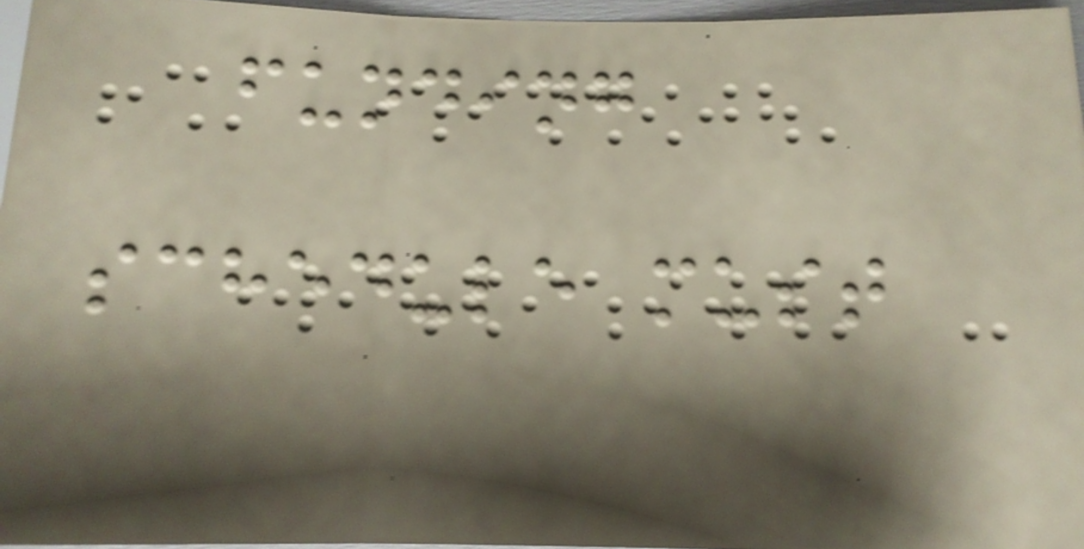funding
schedule must
